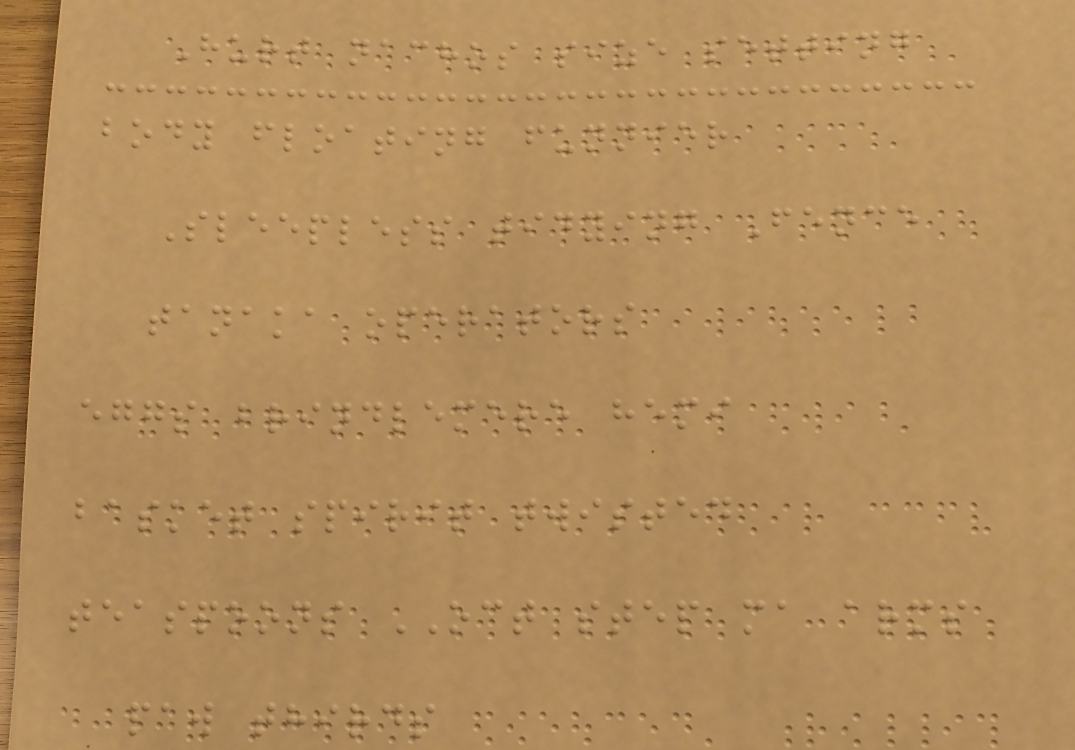Hurt nachos size setting
body floating funnier
Sleepless tidying Fence
tanaka operators
eggs brindlemere hemi
basket spirit twisted
teaspoons OCT step ma arms
paw thirds
